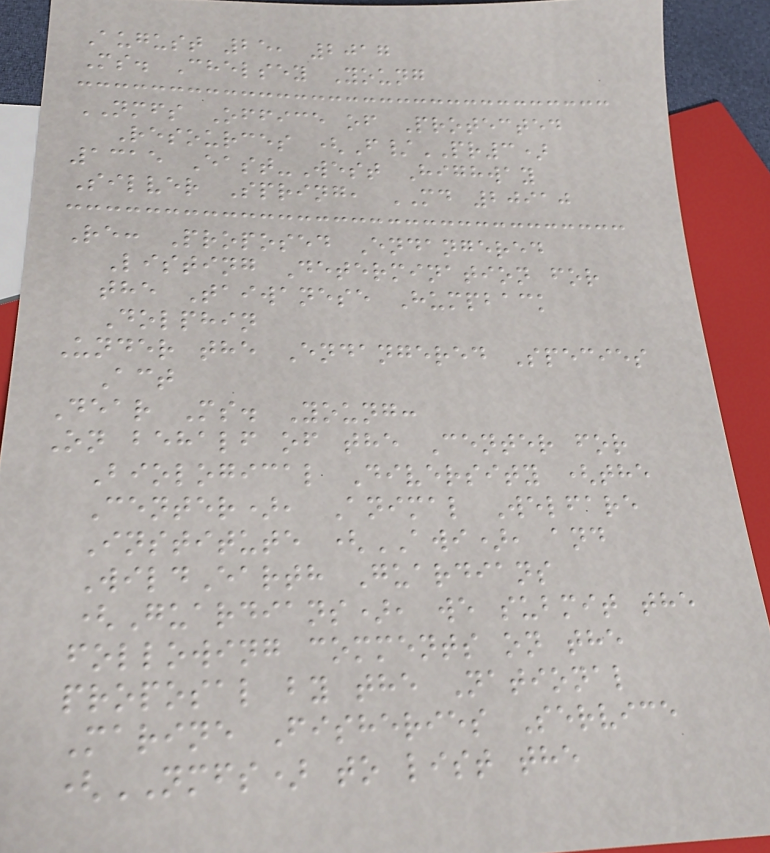August 25, 2017
Ms. Chelsey Young
NMFS Office of Protected
Resources (F/PR3)
1315 East-West Highway
Silver Spring, MD 20910
Re: Proposed Endangered
Listing Determination for
the Taiwanese Humpback
Dolphin
Under the Endangered Species
Act
Dear Ms. Young:
On behalf of the Center for
Biological Diversity (the
Center), Animal Welfare
Institute (AWI), and
WildEarth Guardians
(Guardians), we submit the
following comments on the
proposal by the National
Marine Fisheries Service
(NMFS) to list the
